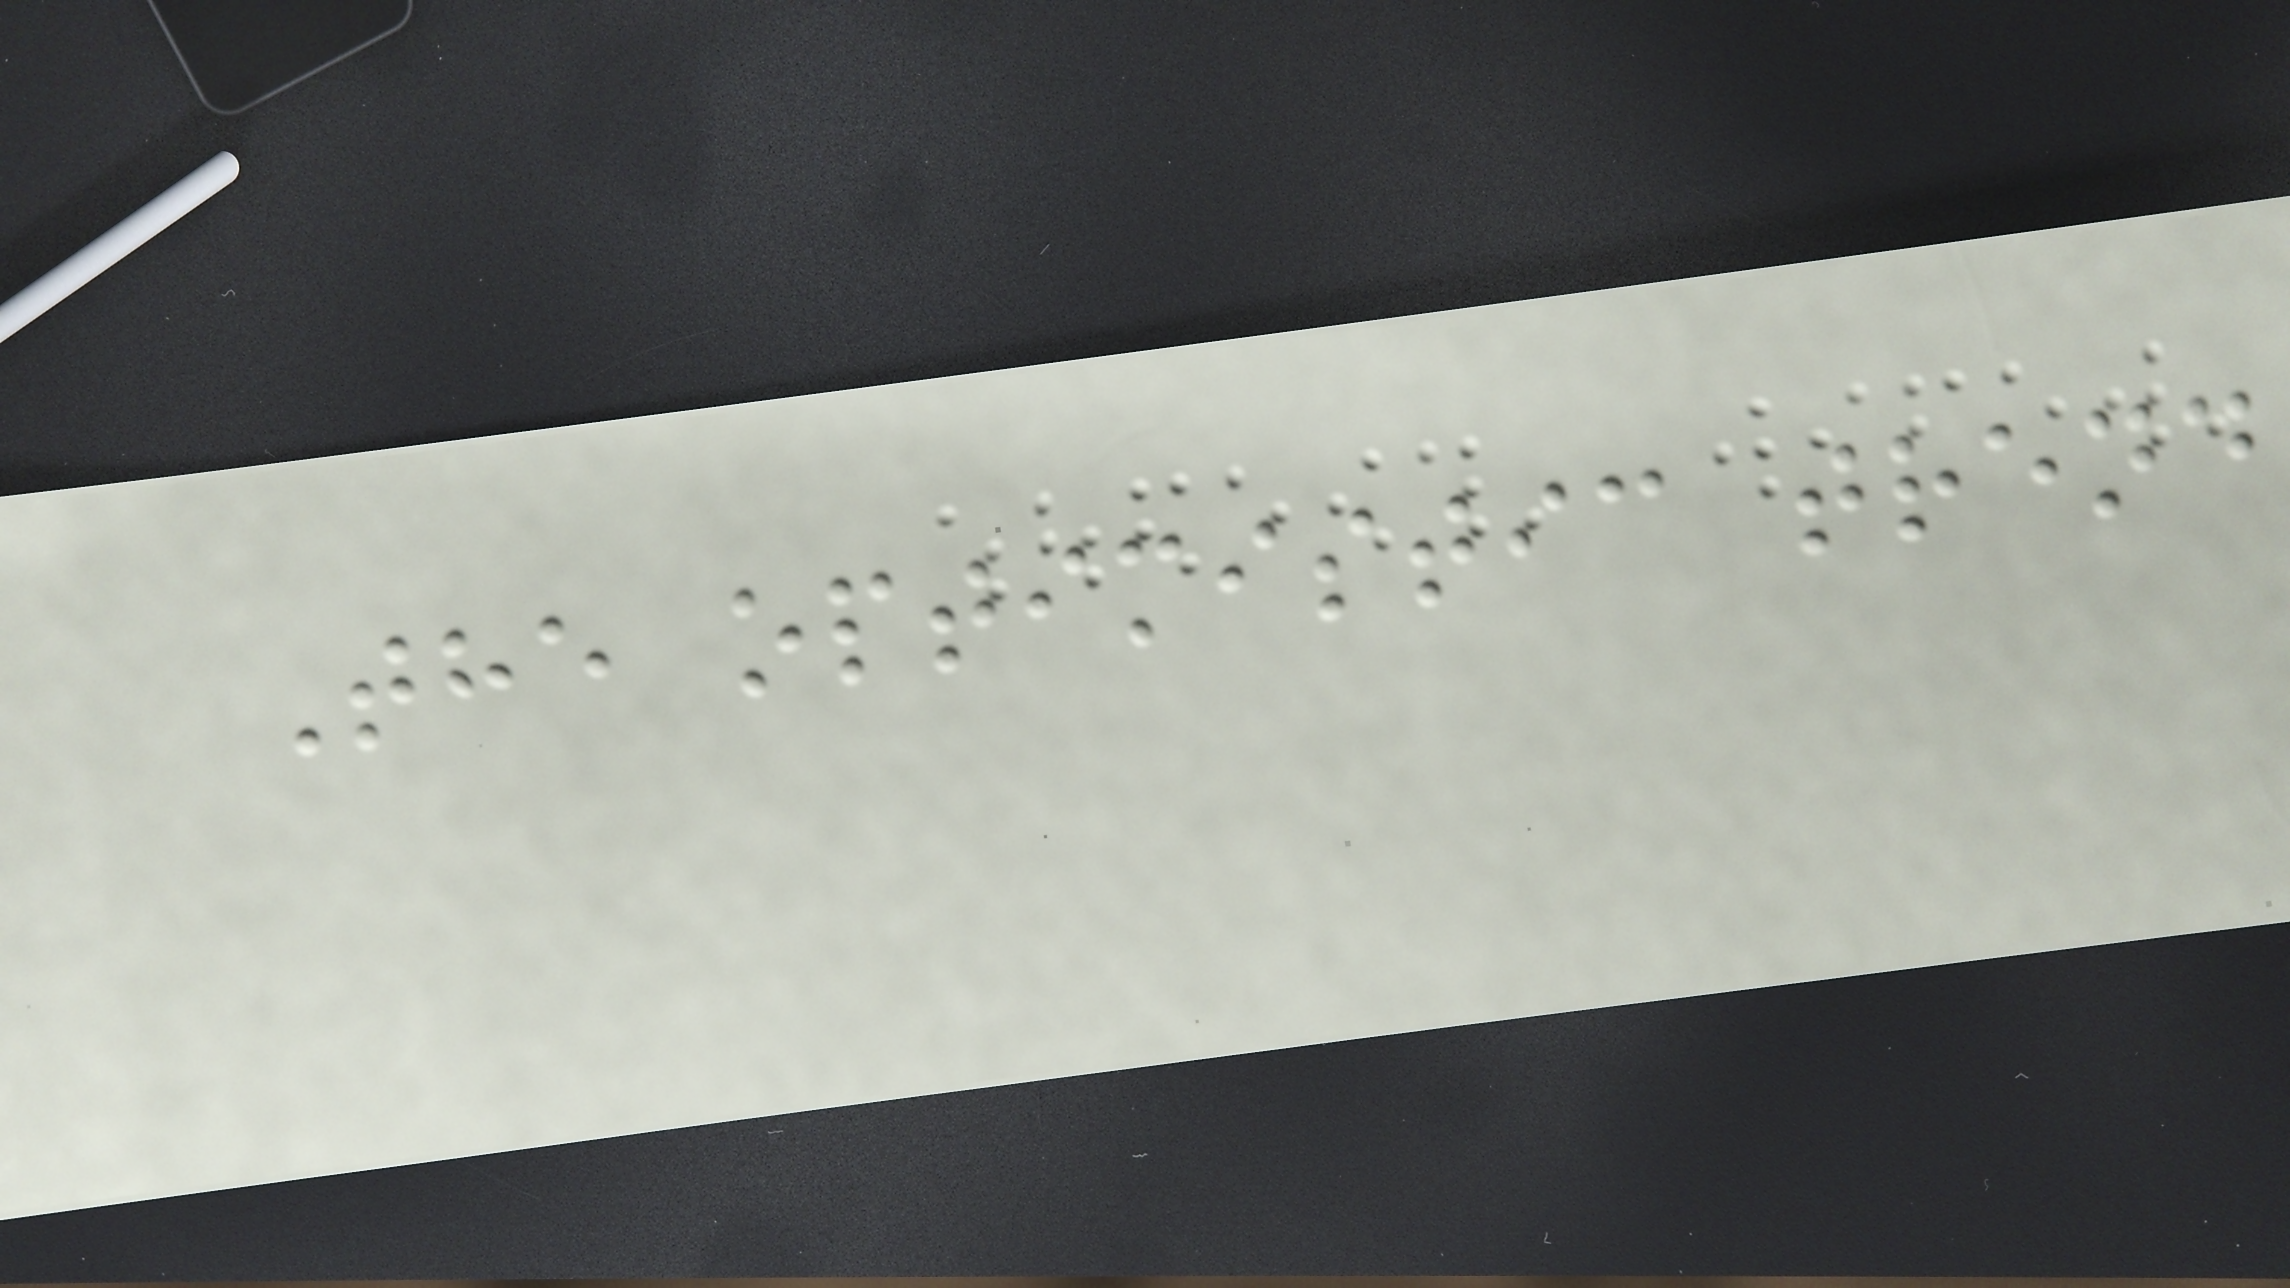The optimistic trend
